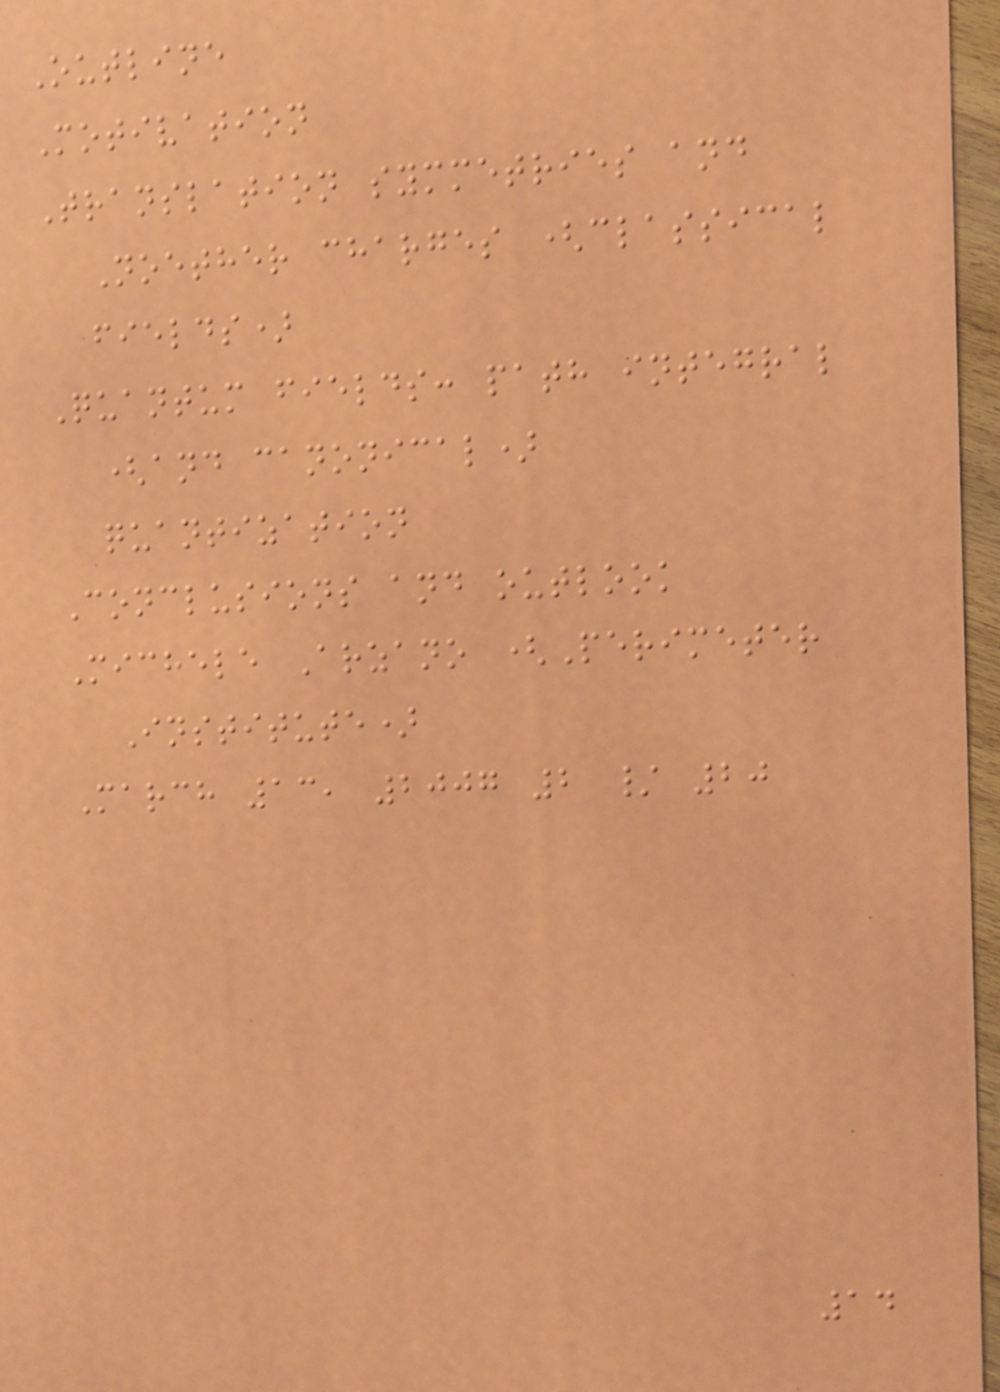Outline
Motivation
Translation symmetries and
Noether charges (classical
fields)
Quantum fields: path integral
(and canonical)
quantization
Conclusions and outlook
Michele Arzano (Perimeter
Institute)
March 13, 2007 2 / 20
14
